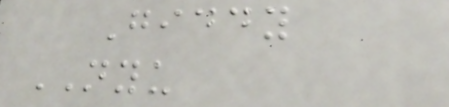Giddy
NYU
